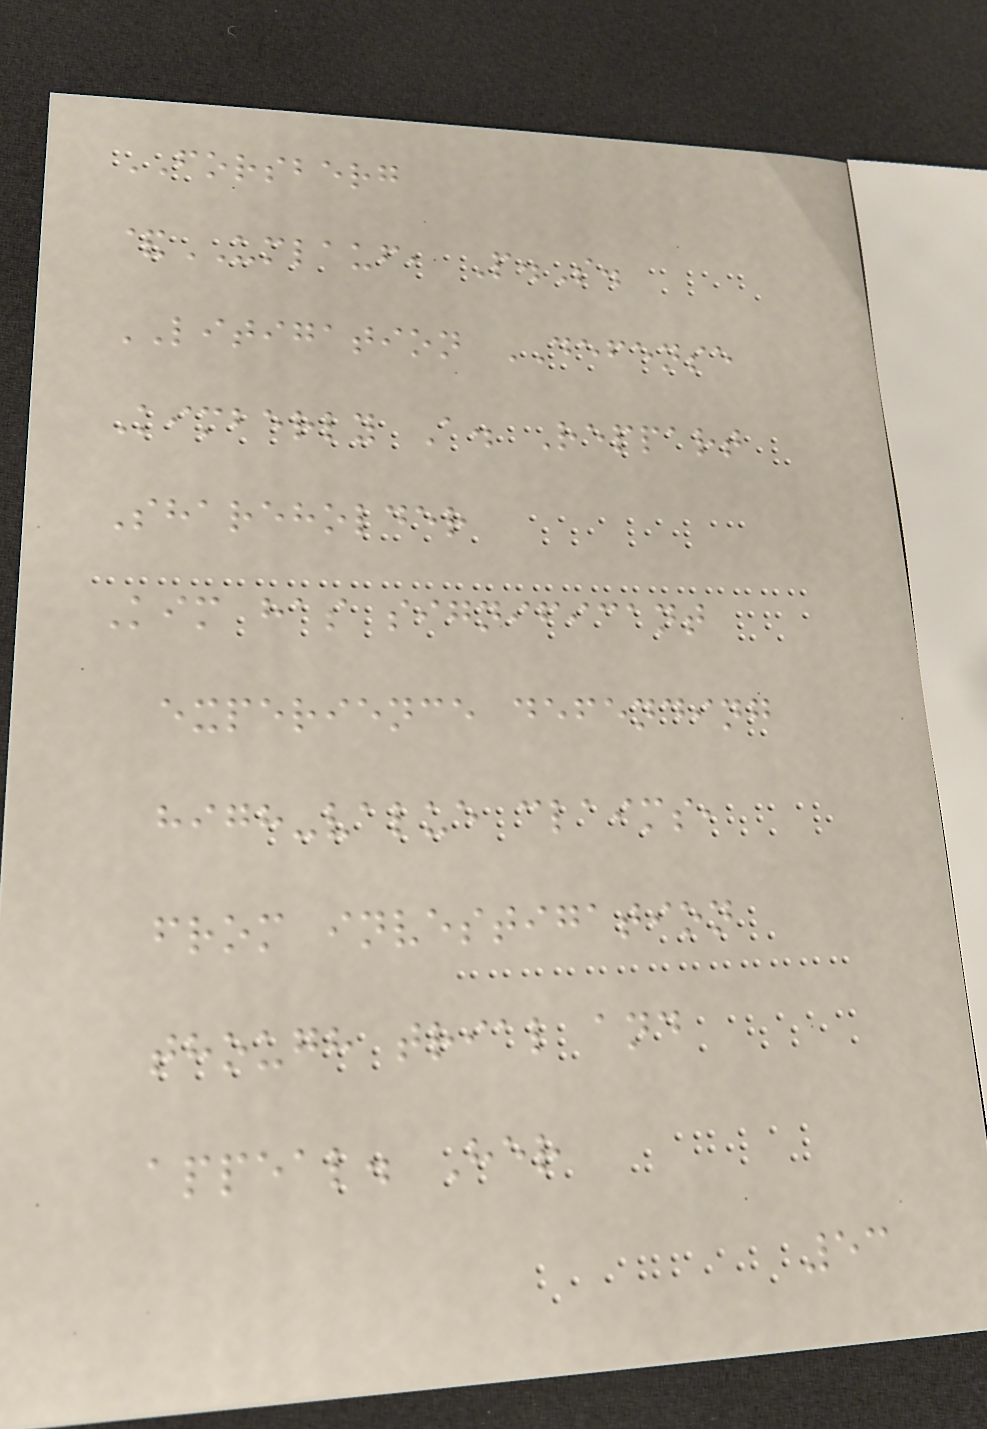FORSBERG
&UMLAUF, P.S.
LITIGATION DEFENSE
Kimberly A. Reppart
Shareholder
Kim has significant
experience defending
high-value claims,
from investigation
though trial and
appeal. Her
53
